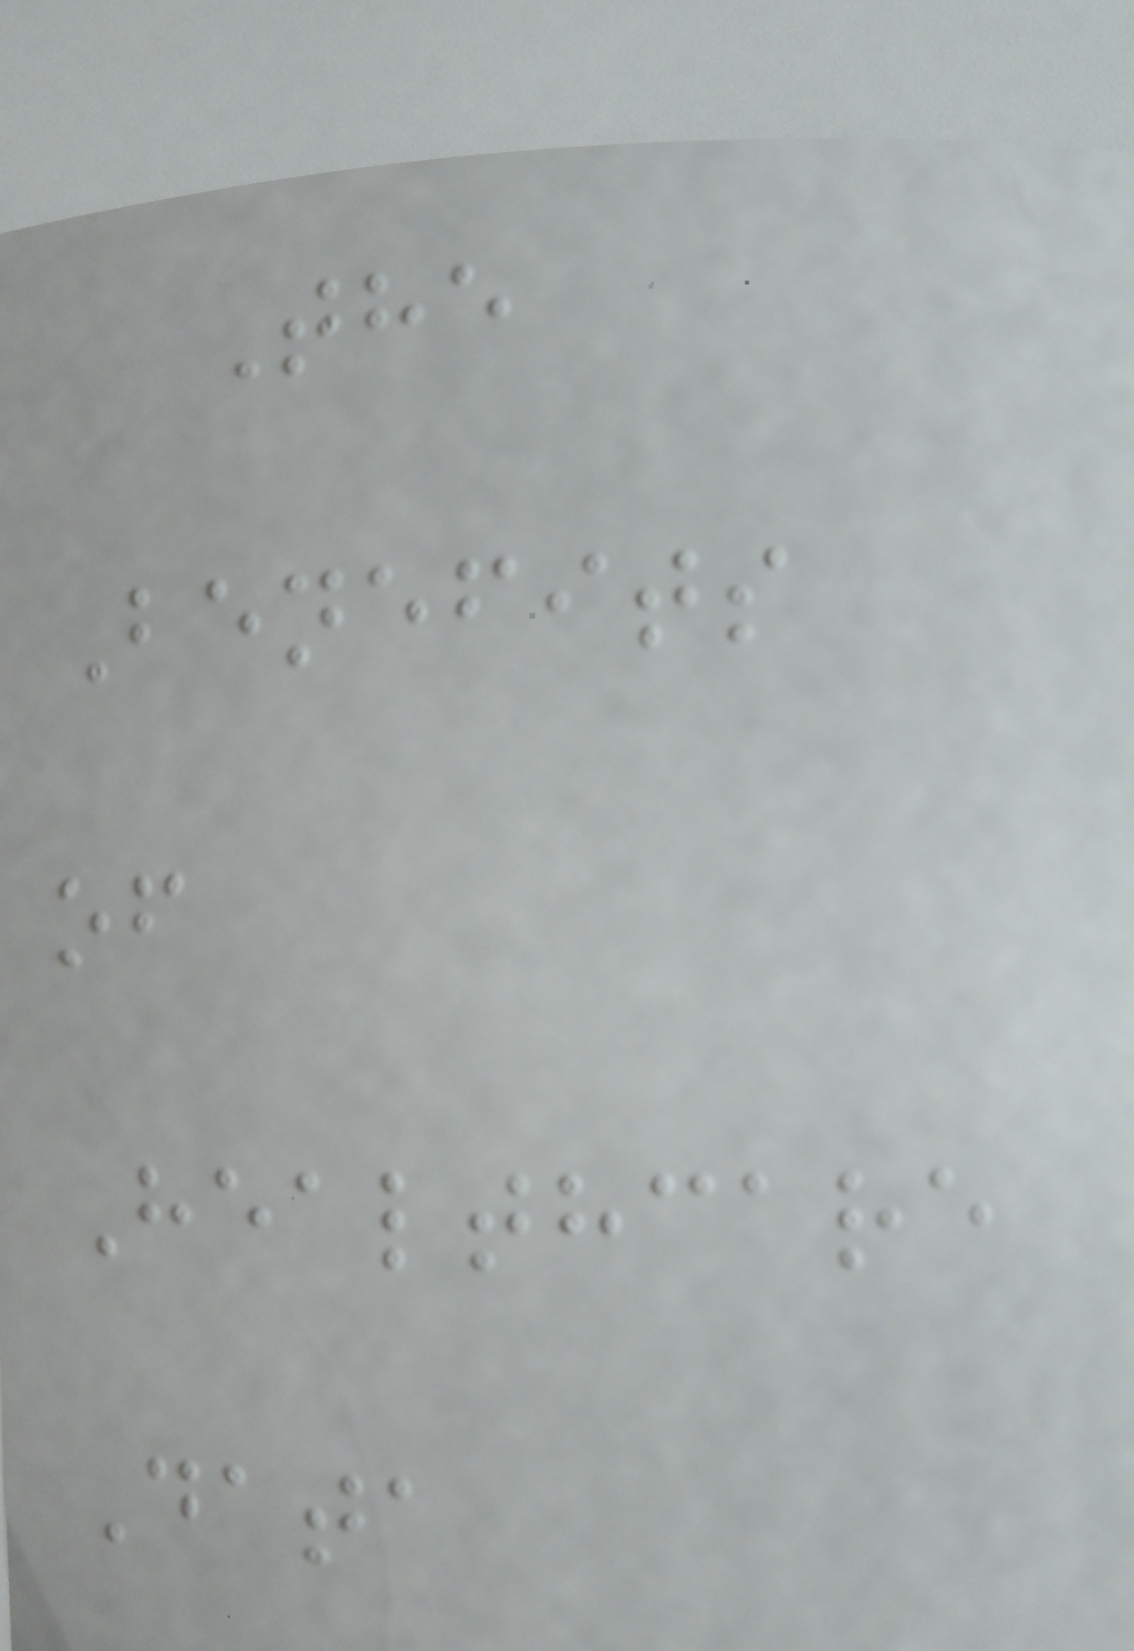The
Benefits
of
Healthcare
Data
